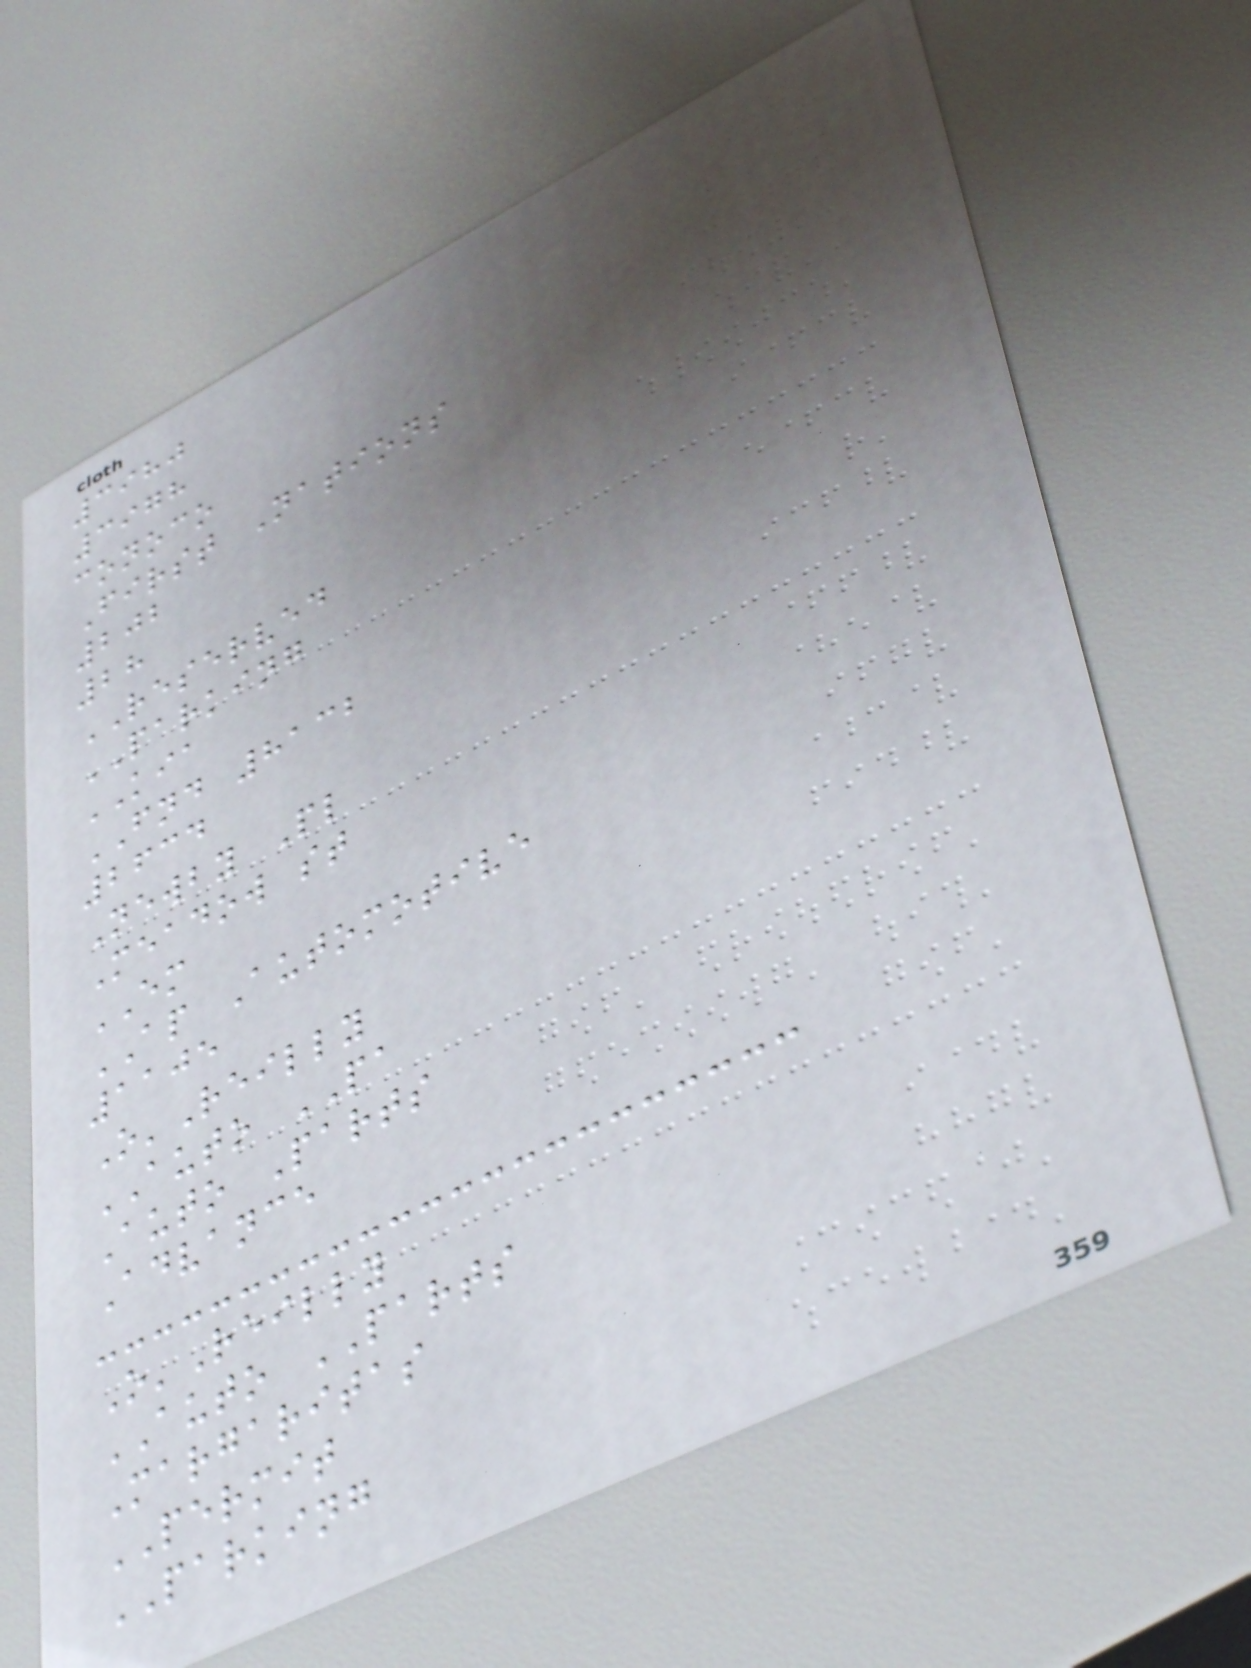3980
3978
conoco
First Nations
202
28
RESERVED
PARKING
KIA
FND 8132
2634
Newby Pl
Meadow st
EM
AP Automotive
1105
O'Reilly
AUTO PA
Auto Parts
Advance
O'Reilly
AUTO PARTS
Margaritas
PERMIT
PARKING
